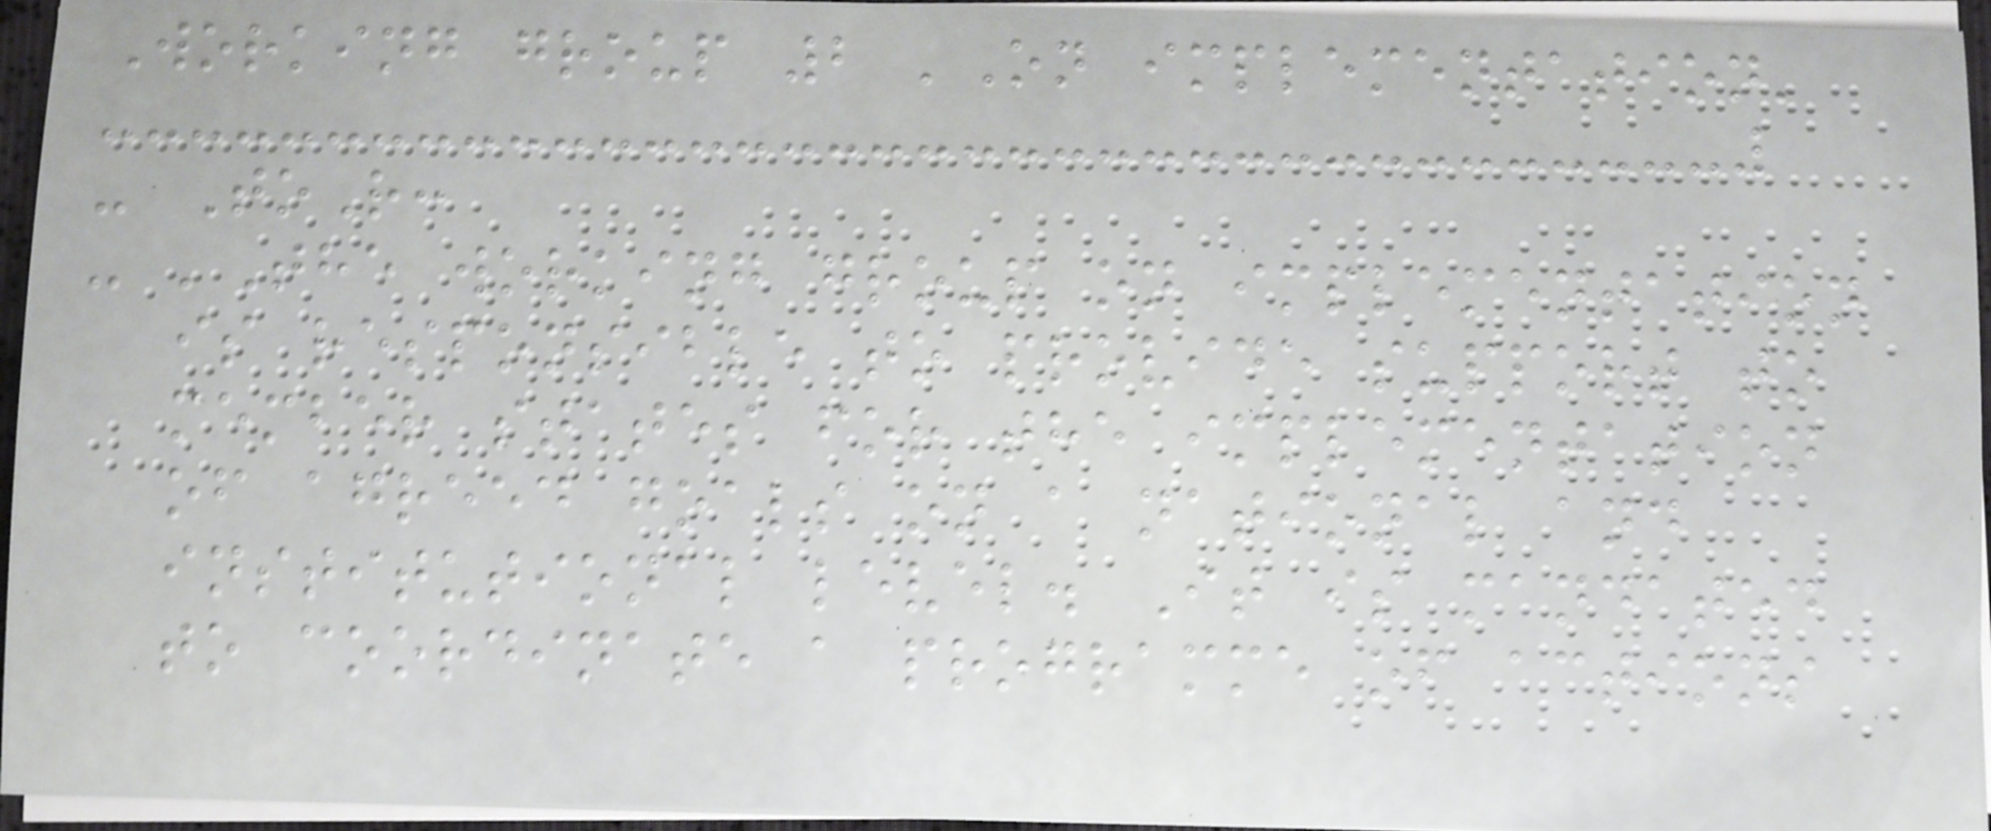Working group 2 'On implementation'
- ToR:
- 'The working group on implementation
is responsible to provide support to
member states for the implementation
of agreed goals on a national and
institutional level. It is mandated
to coordinate a programme of actions
